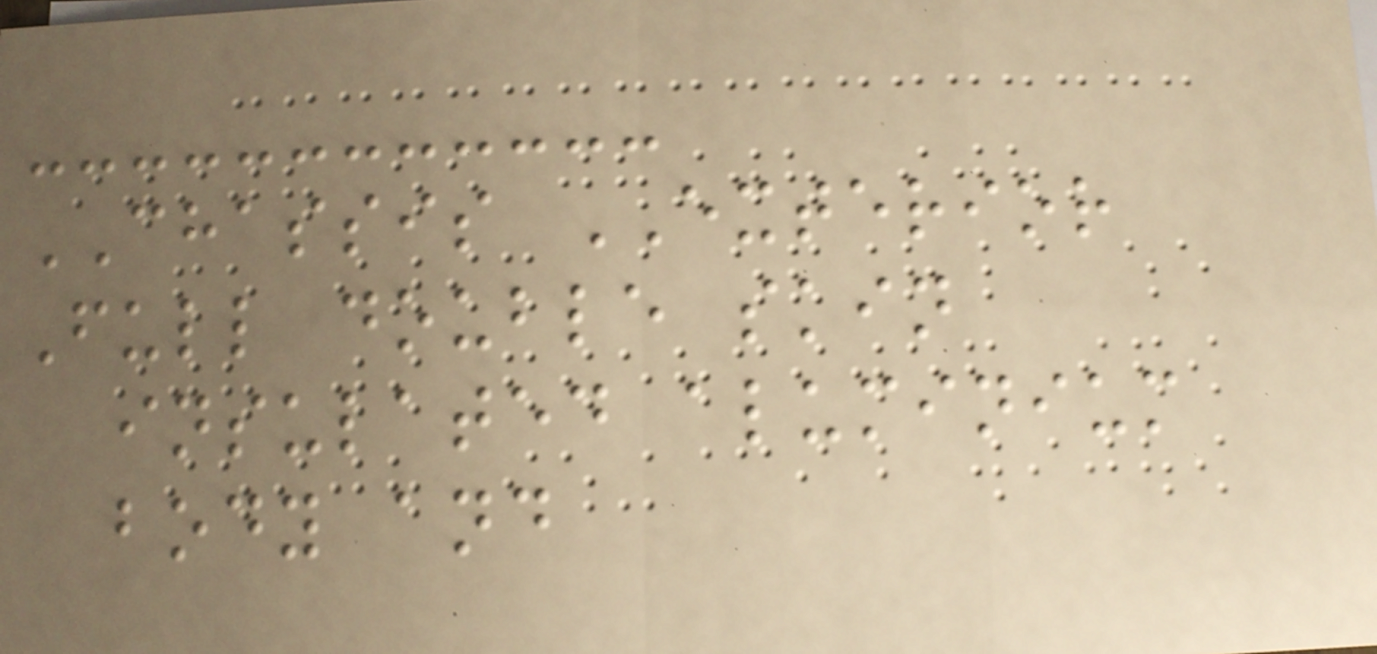CHASSIS EXTERIOR
Full double skin
insulated aluminium
body and
